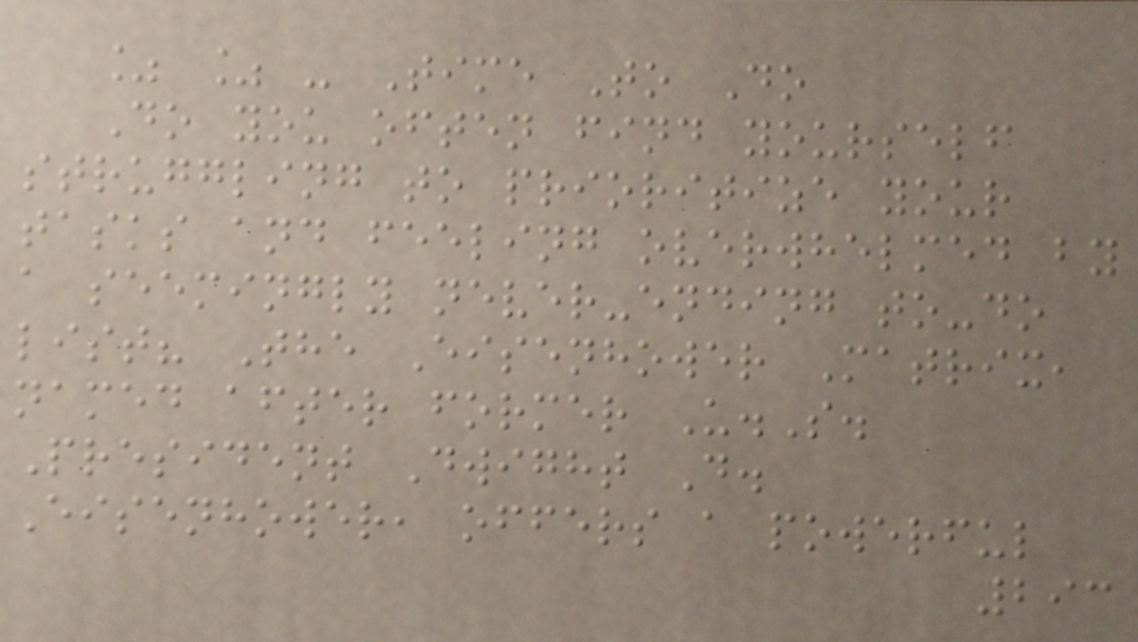% % - Time To Do
Do you often find yourself
struggling to prioritize your
tasks and feeling overwhelmed by
a seemingly never-ending to-do
list? The Eisenhower Matrix,
named after former U.S.
President Dwight D.
Eisenhower, offers a powerful
293
